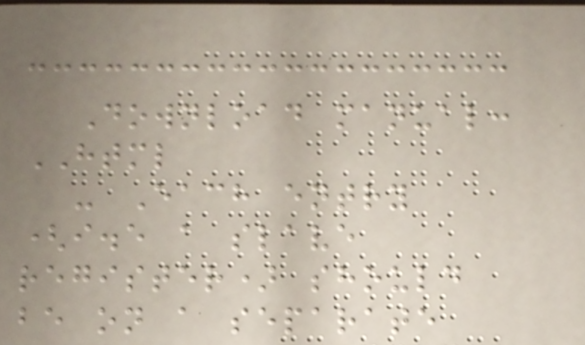Download manual:
HTML
- Each entry
(i.e a slave
register) should
be on a separate
